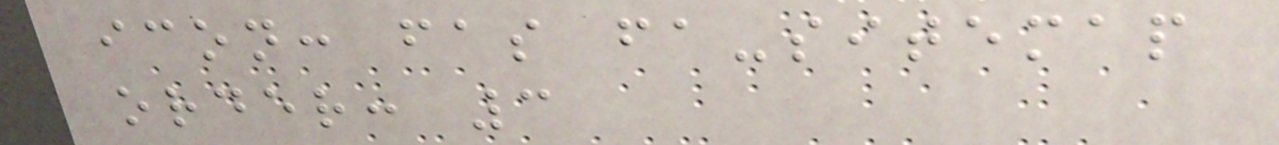icon: fas fa-sitemap
order: 3
